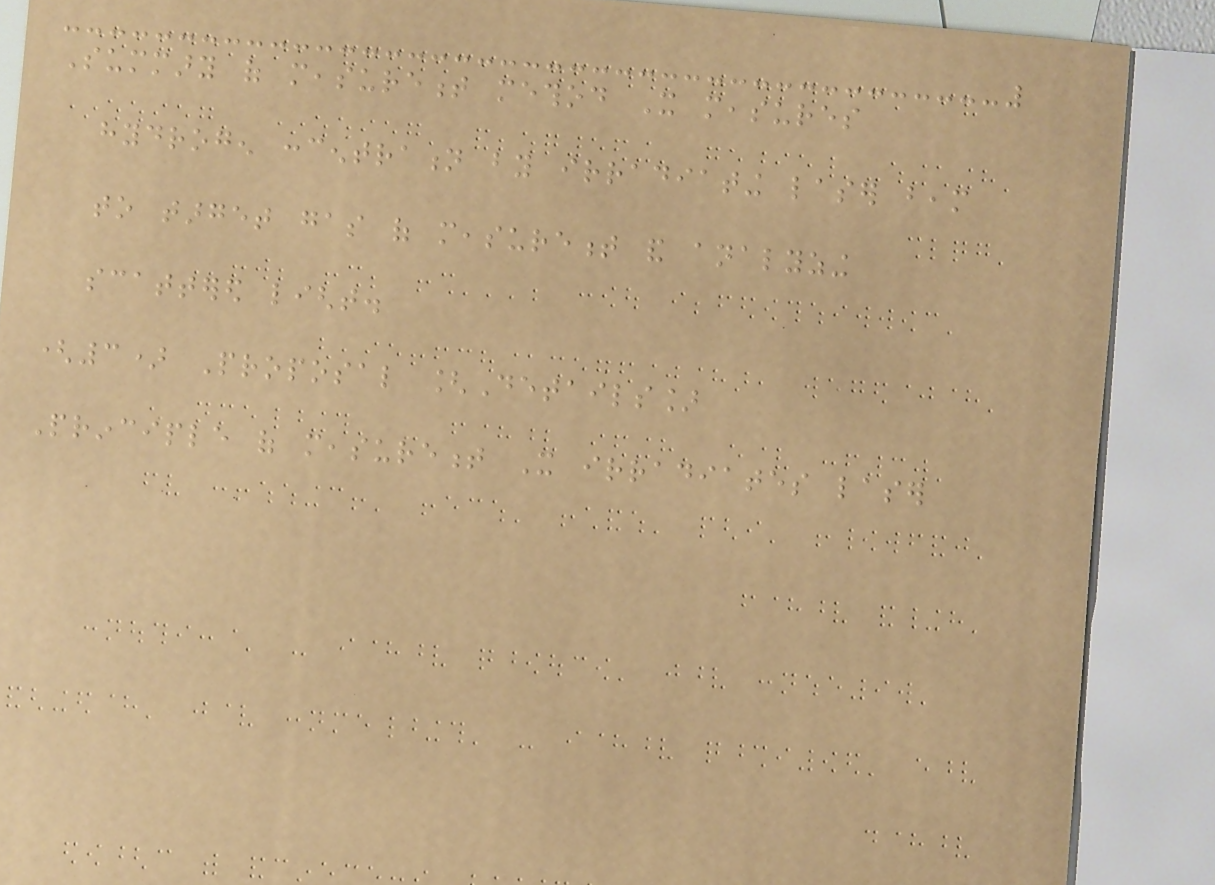Summary of measurement method It measures
hydrogen concentration by irradiating laser beam
to target gas of measurement and analyzing
scattered light.
(3) Proposal [Details]
Principle of measurement It irradiates laser
